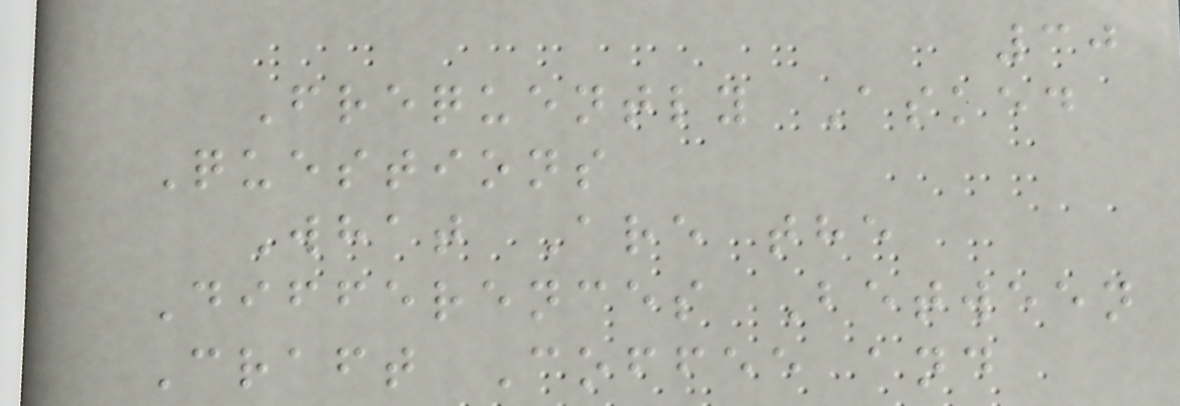30
Frequently Asked
Questions
What Are the
Differences Between
Craft Coffee and
